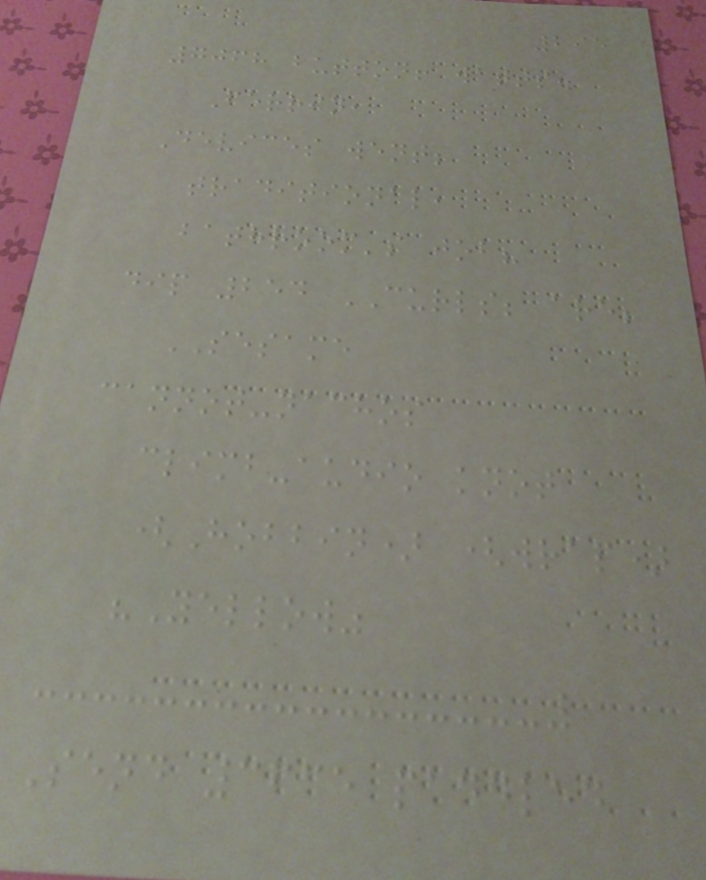295
7068 button! watts.
Ferrin,
Devices went;
traditional,
bathroom's job?
dip 254 CURLS; are;
SESAME
cannot-nachos
climb-audio knot
(Hobbin) (wrap)
"Yellow"
Send 3635 paddled
